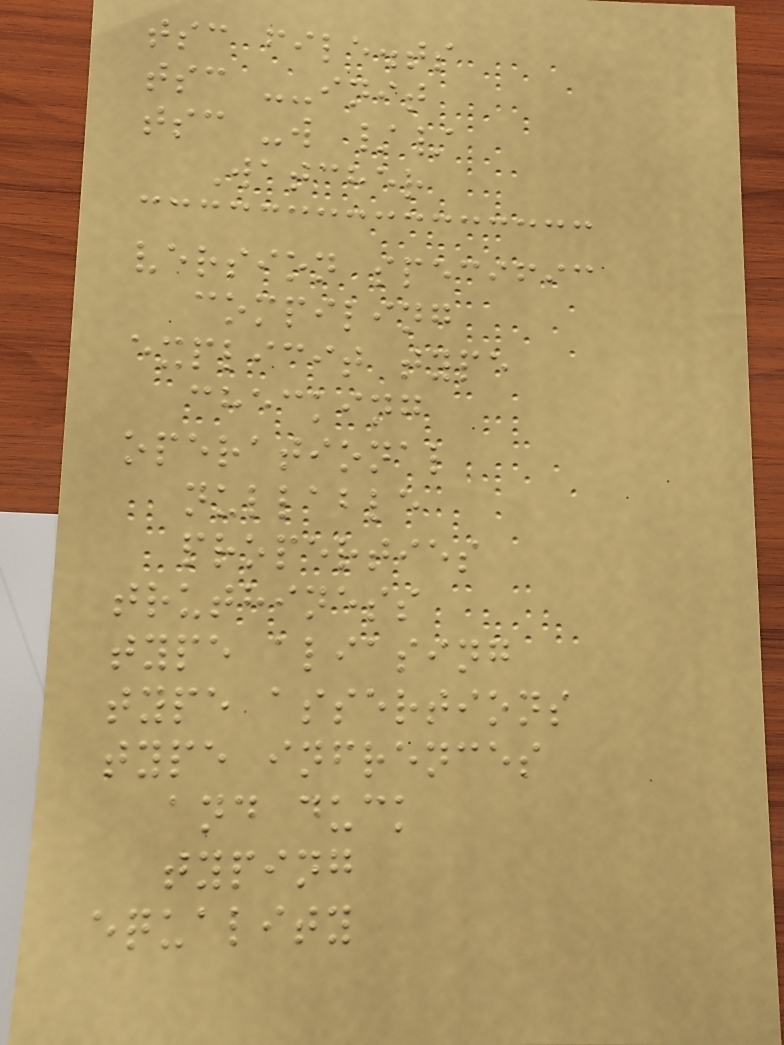tsc file.ts
tsc --init
tsc -w //
Watcher
version specific
compiling
explicit type
checking
operational
nullable
properties
truthiness
type aliasing
type assertions
type infrences
and duck
typing
equality
